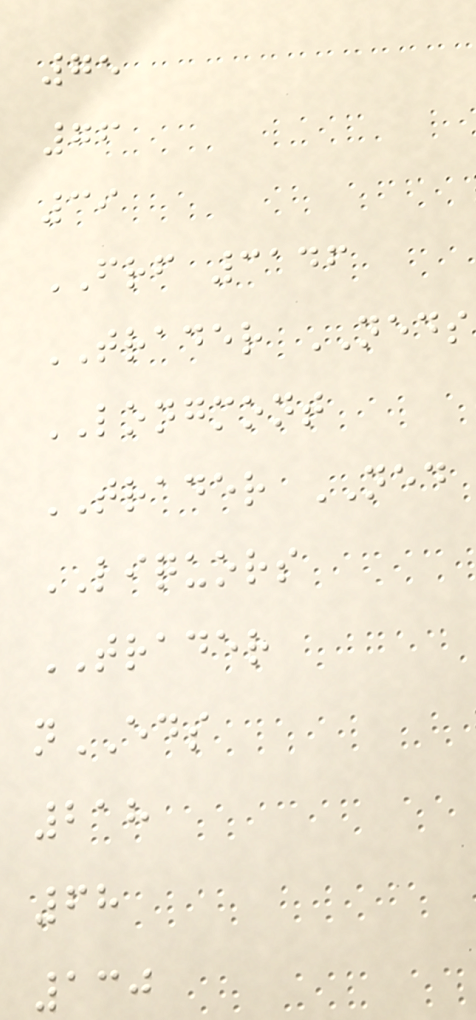75
76
39
FRF 3146
TRADER NEDS
LONGMONT
TRADER NED
LIQUORS
TRADER
nEDS
218
68
130
